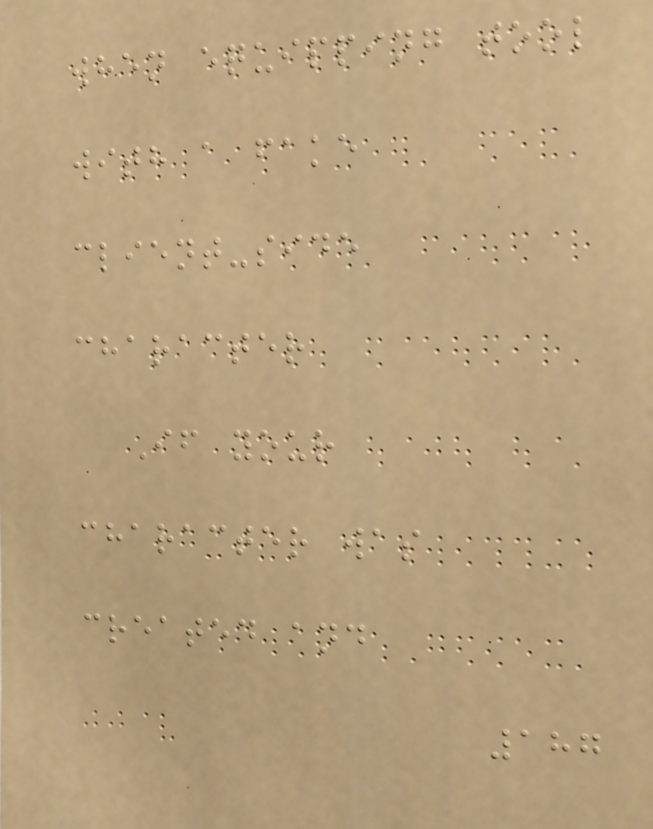when equipping tool
with a fake
client-side
character
If your
character was
created and
187
